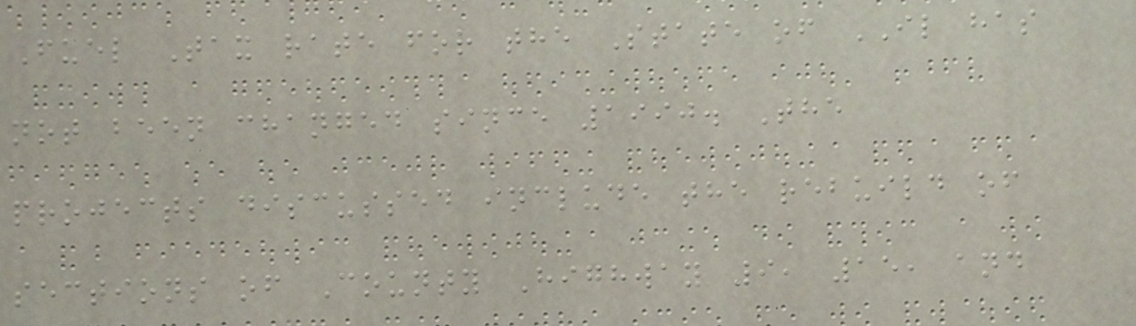Fuel Tax rate for the State of IL has
not been changed since 1990. The
projects discussed include the rebuild of
sections of County Highway 9, 15, and
